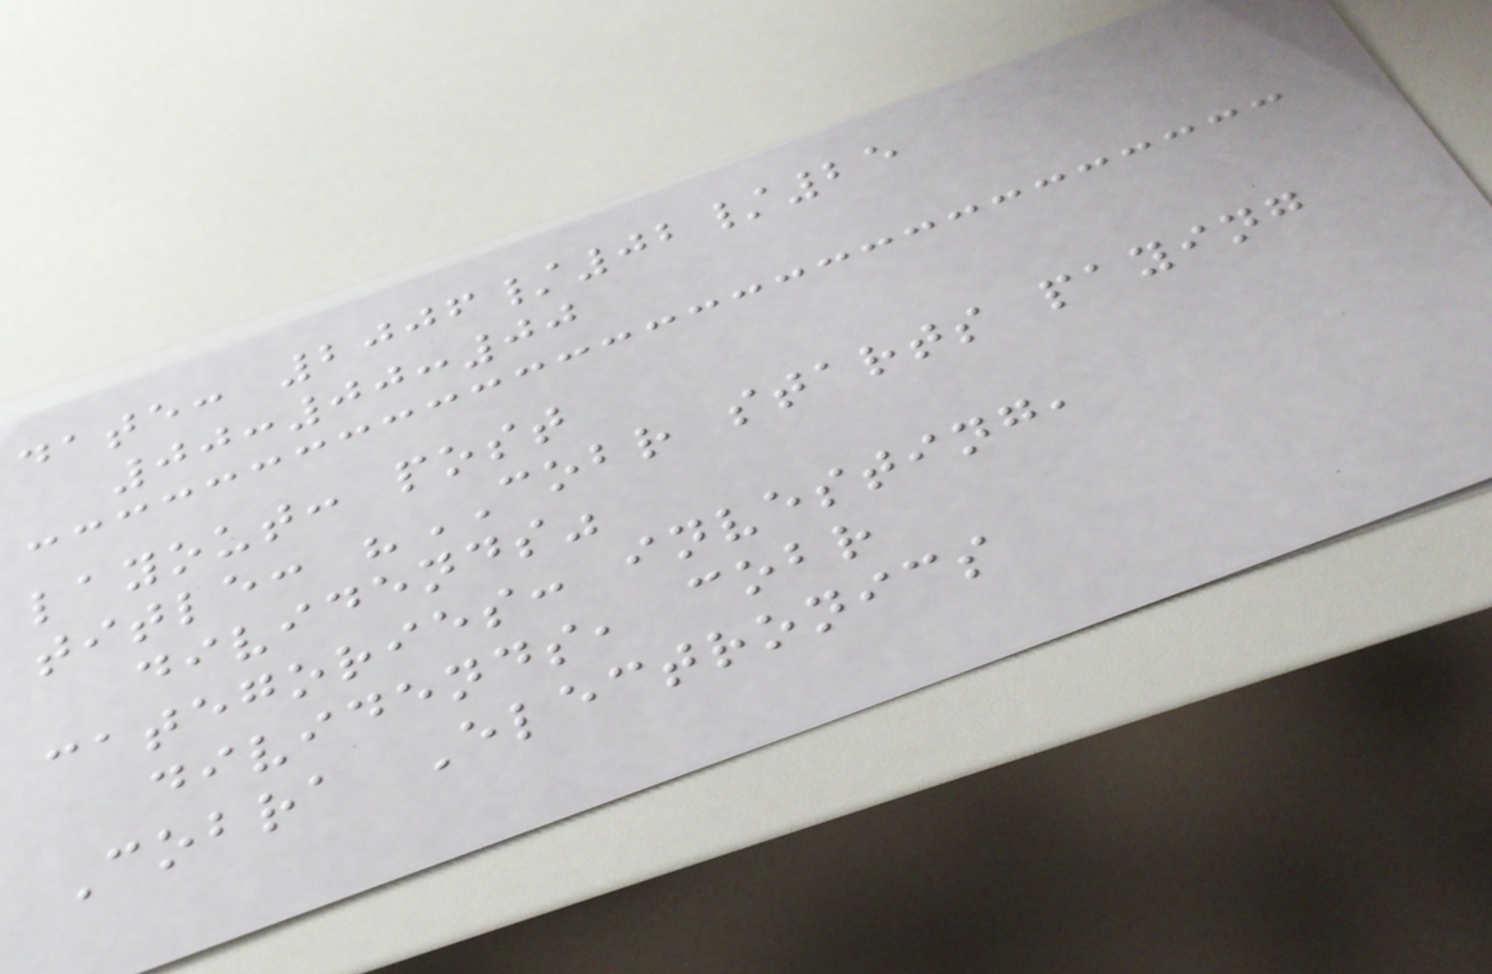date: 2006/02/25
00:00:00
layout: post
title: "COBR starts paying
dividends"
categories: investing,
dividends, cobr
Cobra Electronics
